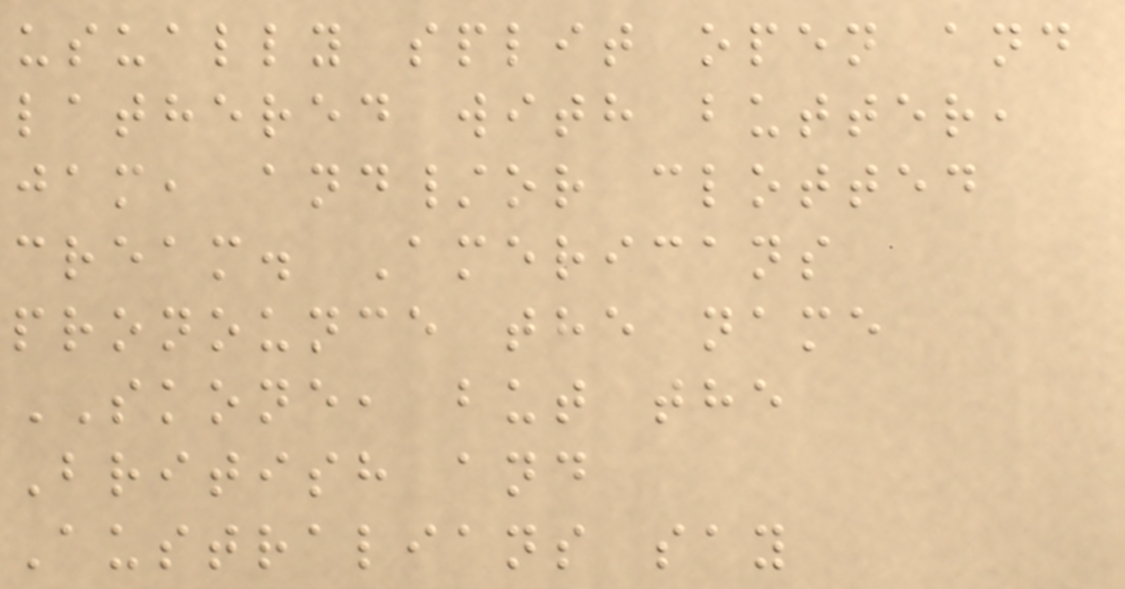usually split open and
lathered with butter,
jam, and/or clotted
cream. Americans
pronounce the name
SKONE, but the
British and
Australians say
